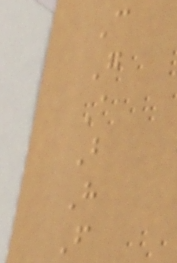C
G
A
B
H
F
